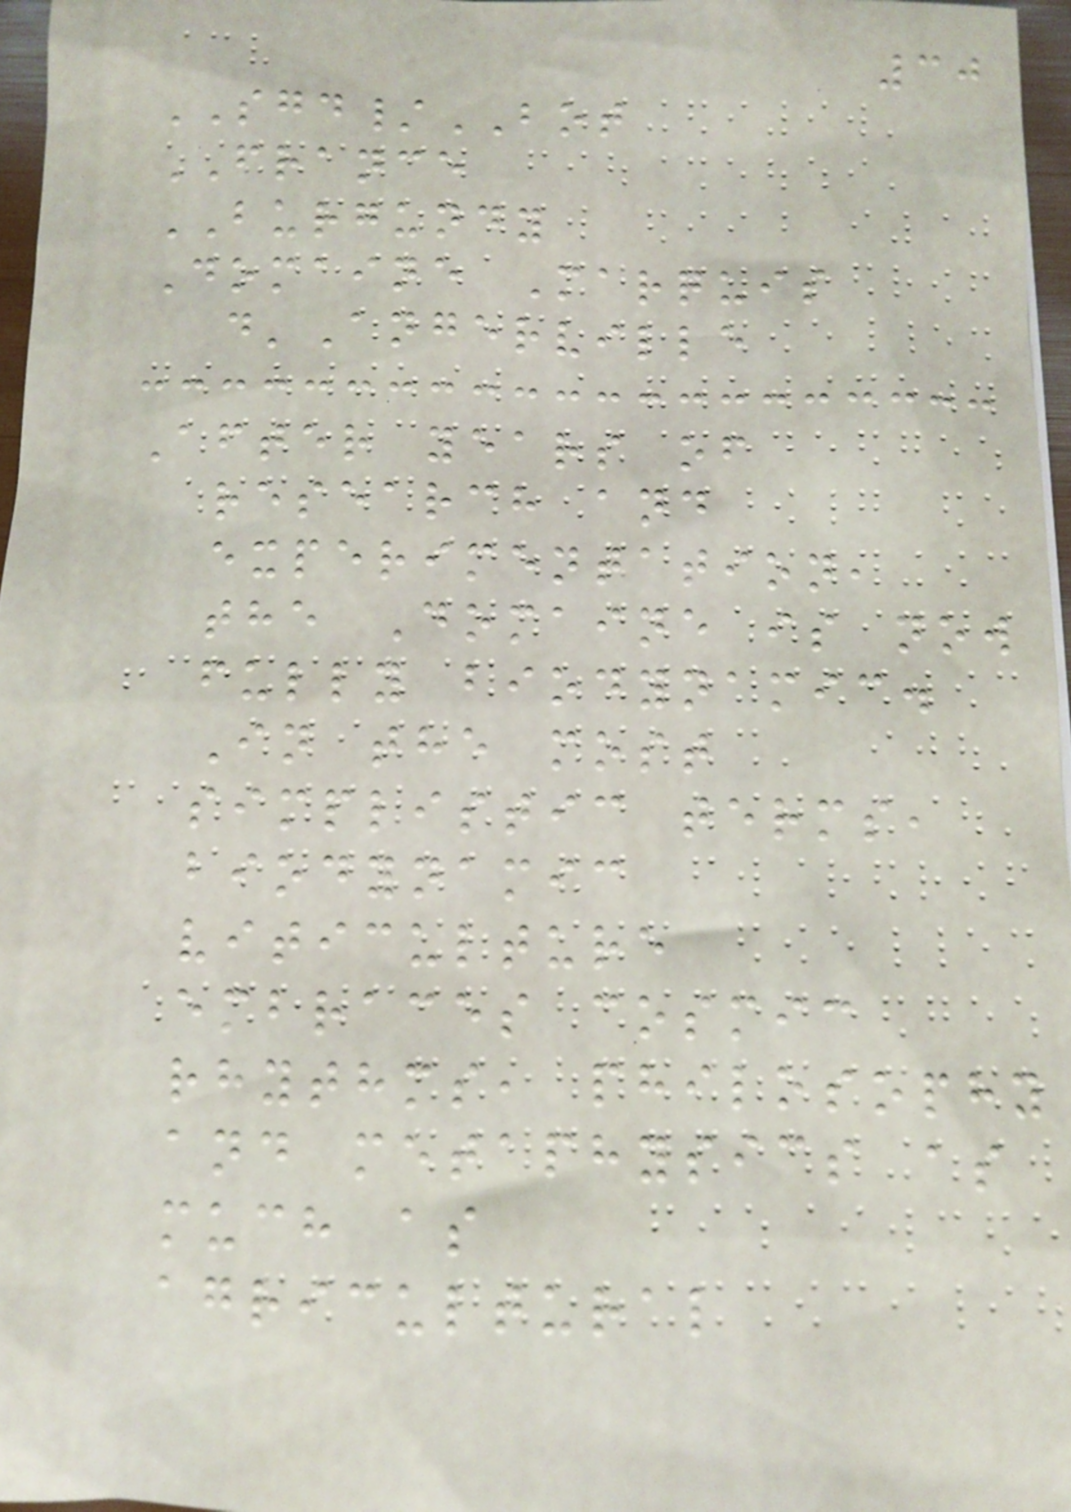30
SGD/BOT
FRANCE
BURGUNDY
Domaine Marquis
d'Angerville
After years of
research and
experimentation,
the Domaine is now
fully biodynamic.
In the most
simplistic terms,
biodynamic
viticulture
embraces cosmic
rhythms, philosophy
and metaphysics as
much as
agricultural
